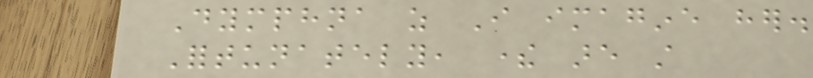Dymphna as I imagine her.
Fortunately, there are still
